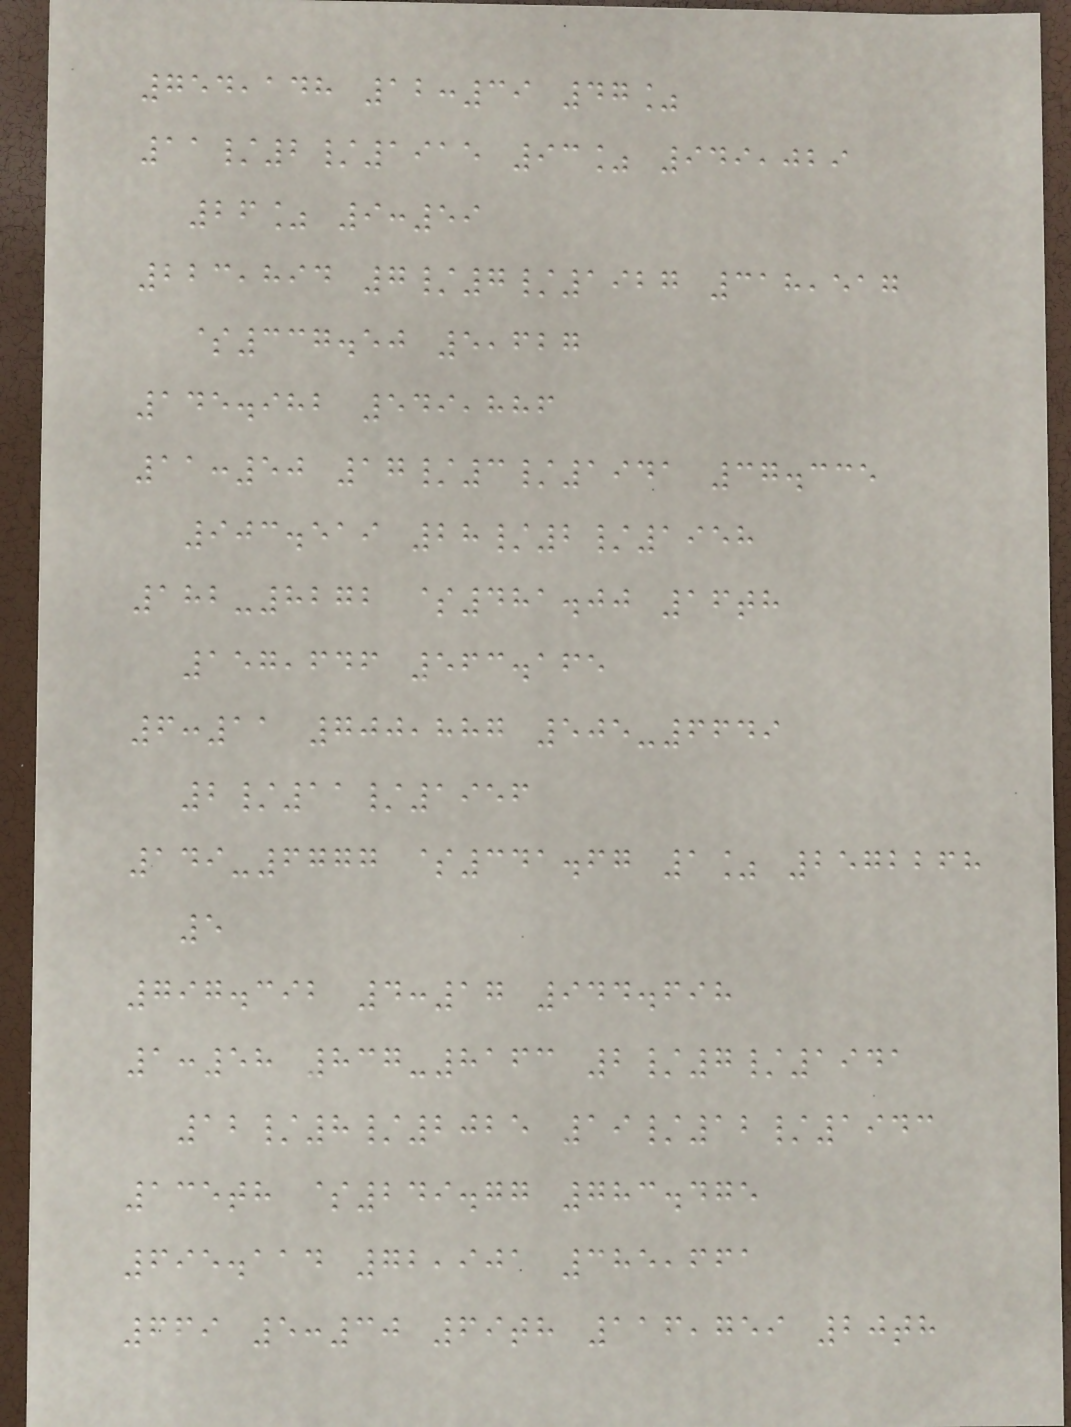754,148 12:39 47%
11/2/1915 93% 949,029
26% 9:59
223,894 7/7/1927 318,517
$337.50 5,627
145.982 549,886
11:50 17/3/1941 37.335
903.519 28/2/1958
182-8272 $481.00 16th
157,646 563.165
6:11 700,887 505-6649
2/11/1956
149-6777 $341.67 1% 2572268
5
797.392 4:17 944.698
1:58 837-8163 2/7/1941
12/8/2025 19/12/1943
135th $249.77 783.475
695.114 72,901 385,661
669 5:30 69th 116,759 20th
